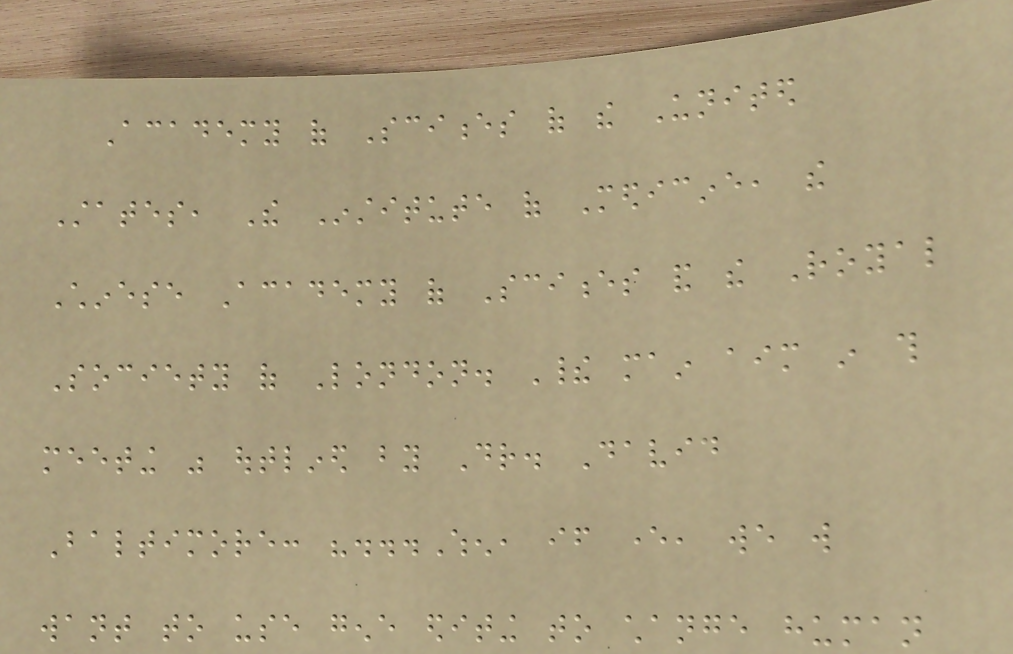Academy of Sciences of the United
States, The Institute of Medicine, the
Chinese Academy of Sciences and the Royal
Society of London. Their main aim in this
meeting was outlined by Dr. David
Baltimore: "...When, if ever, we will
want to use gene editing to change human
